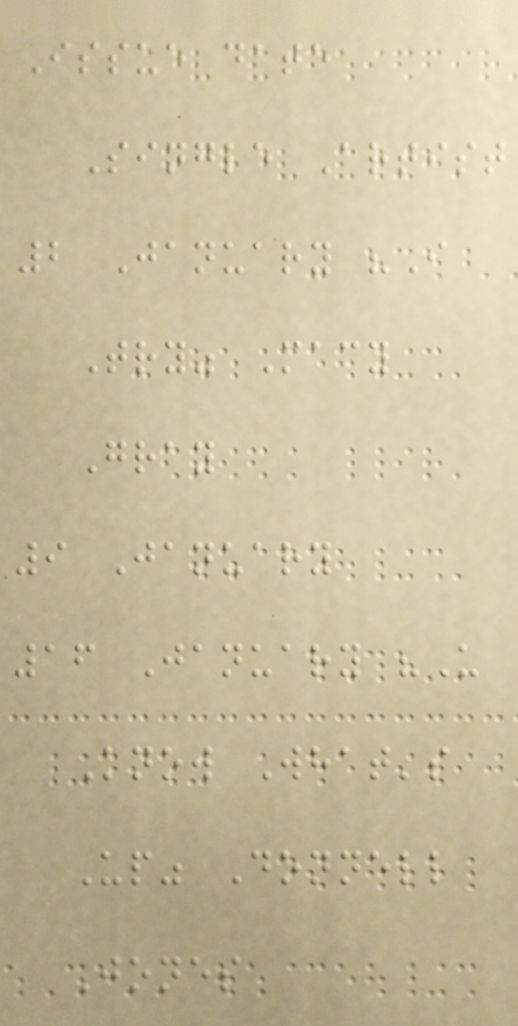Issue date
Single Artist
2 January "I
Try" Macy
Gray
9 January
16 January "U
Know What's
Up" Donnell
Jones
